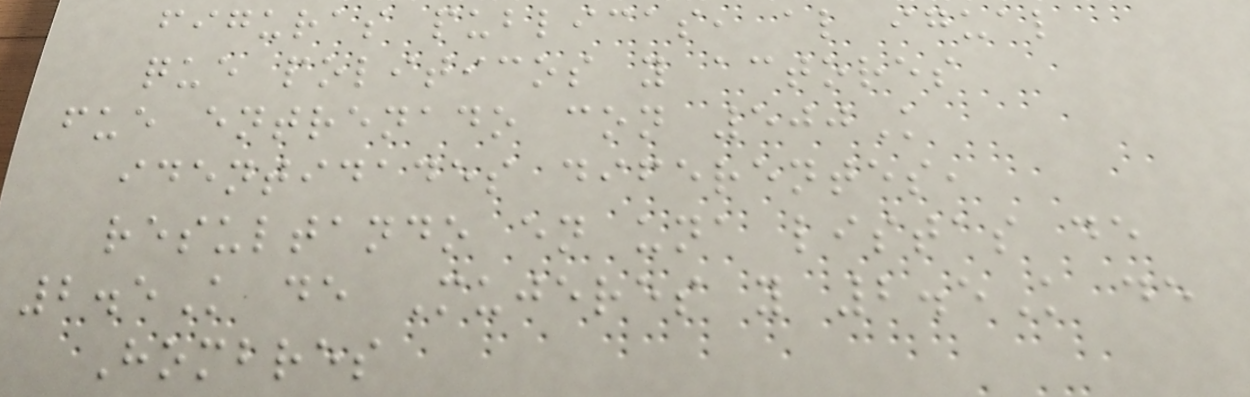figuras publicas, al igual
que politicos y actores
fue entrenado con 500K
identidades diferentes,
resultando en una listas de
2.5K de Mujeres y 2.5K de
Hombres
